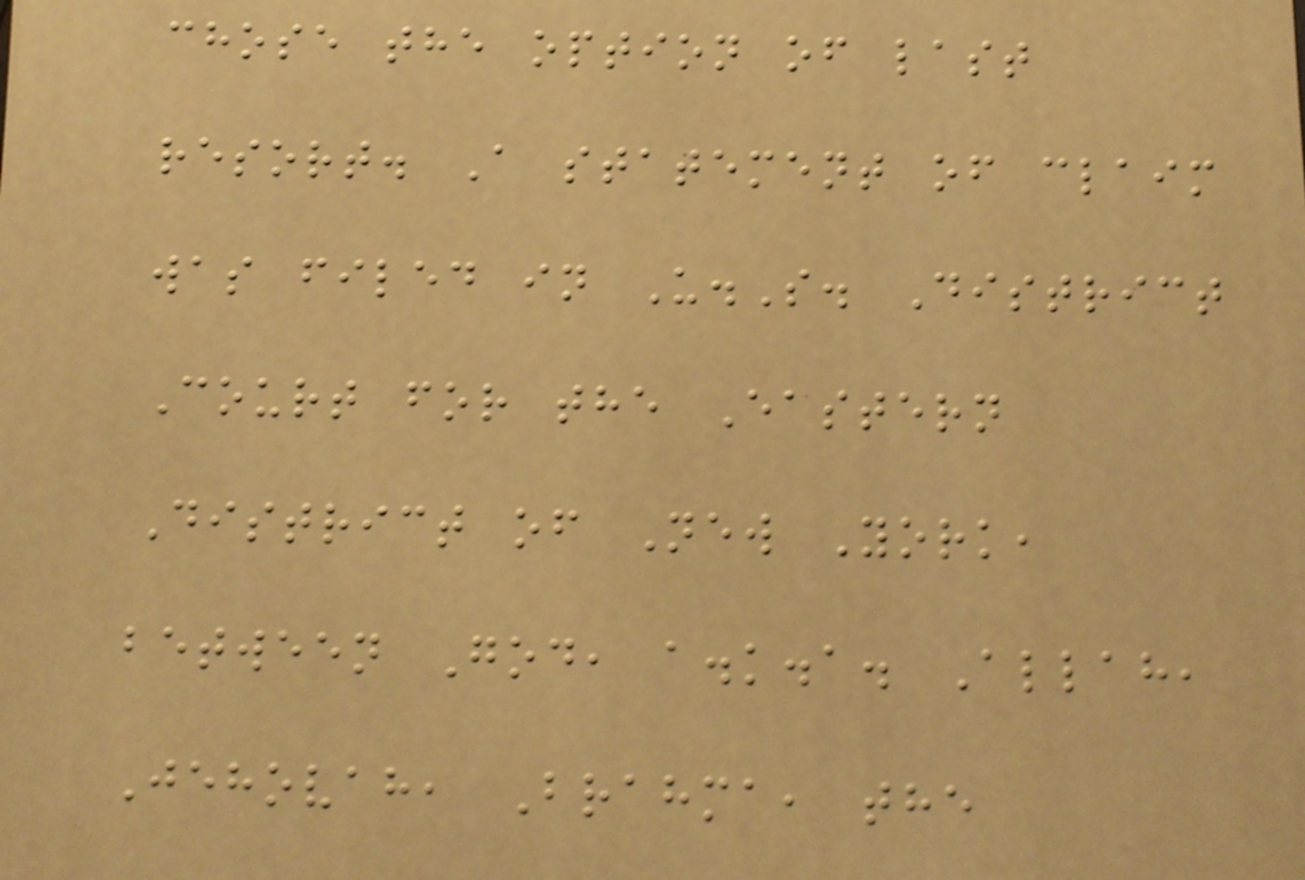chose the option of last
resort. A statement of claim
was filed in U.S. District
Court for the Eastern
District of New York,
between God, a.k.a. Allah,
Jehovah, Brahma, the
